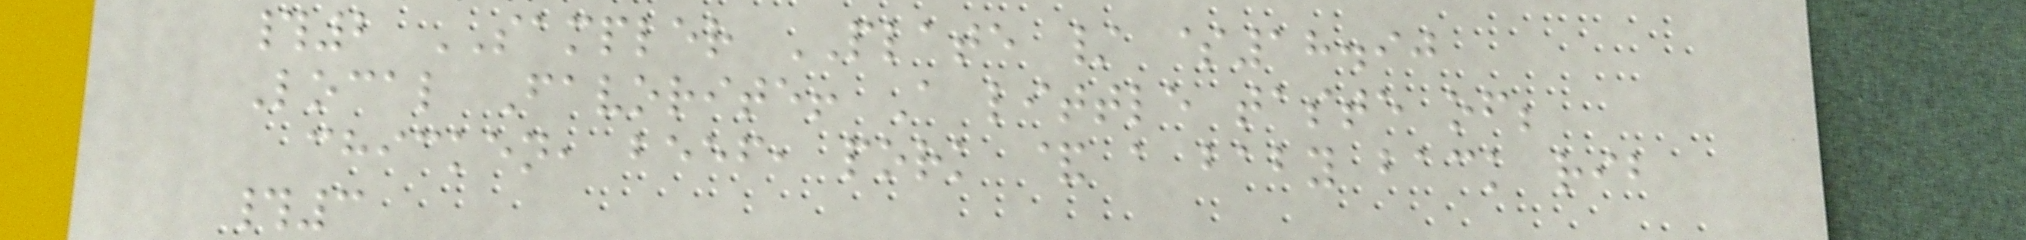#2 SAMPLER PLATE / $18.90
Local Favorite! A little taste of;
chicken, beef, pork & a baby back rib
#3
